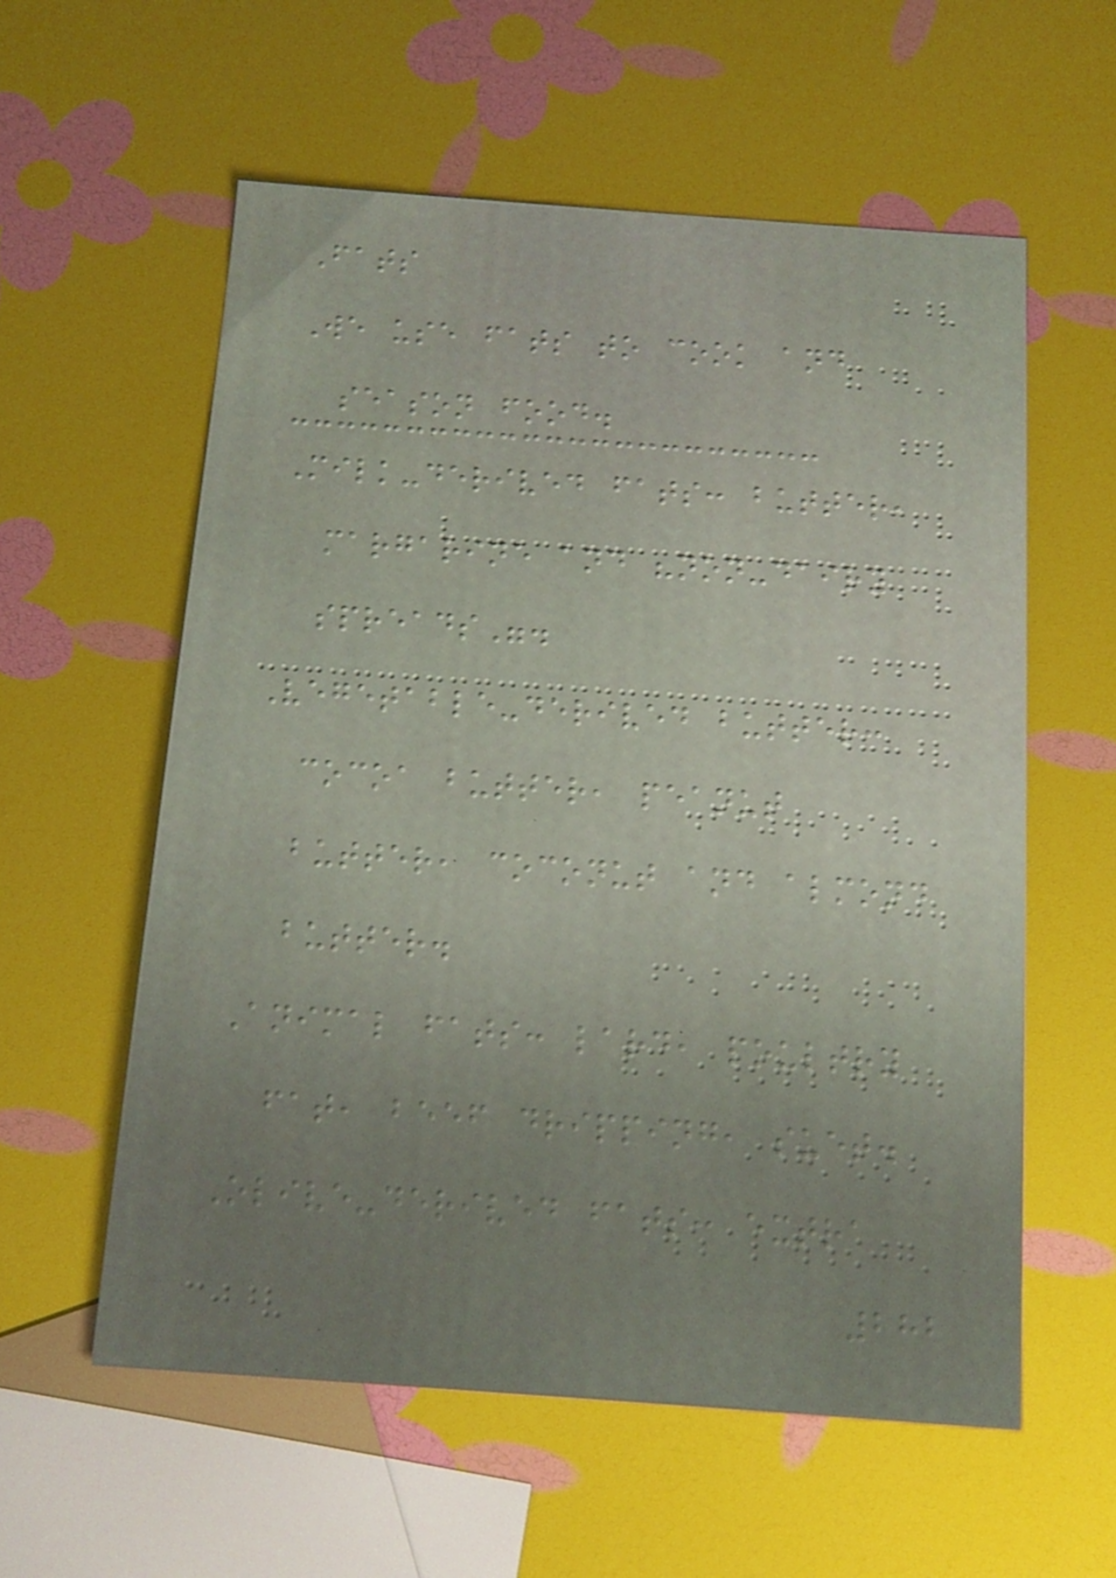Fats
We use fats to cook and
season food.
Milk-derived fats: butter,
margarine and "non-dairy
spreads".
Vegetable-derived butter:
cocoa butter, peanut
butter, coconut and almond
butter.
Animal fats: lard, poultry
fat, beef dripping, suet.
Olive-derived fats: extra
282
